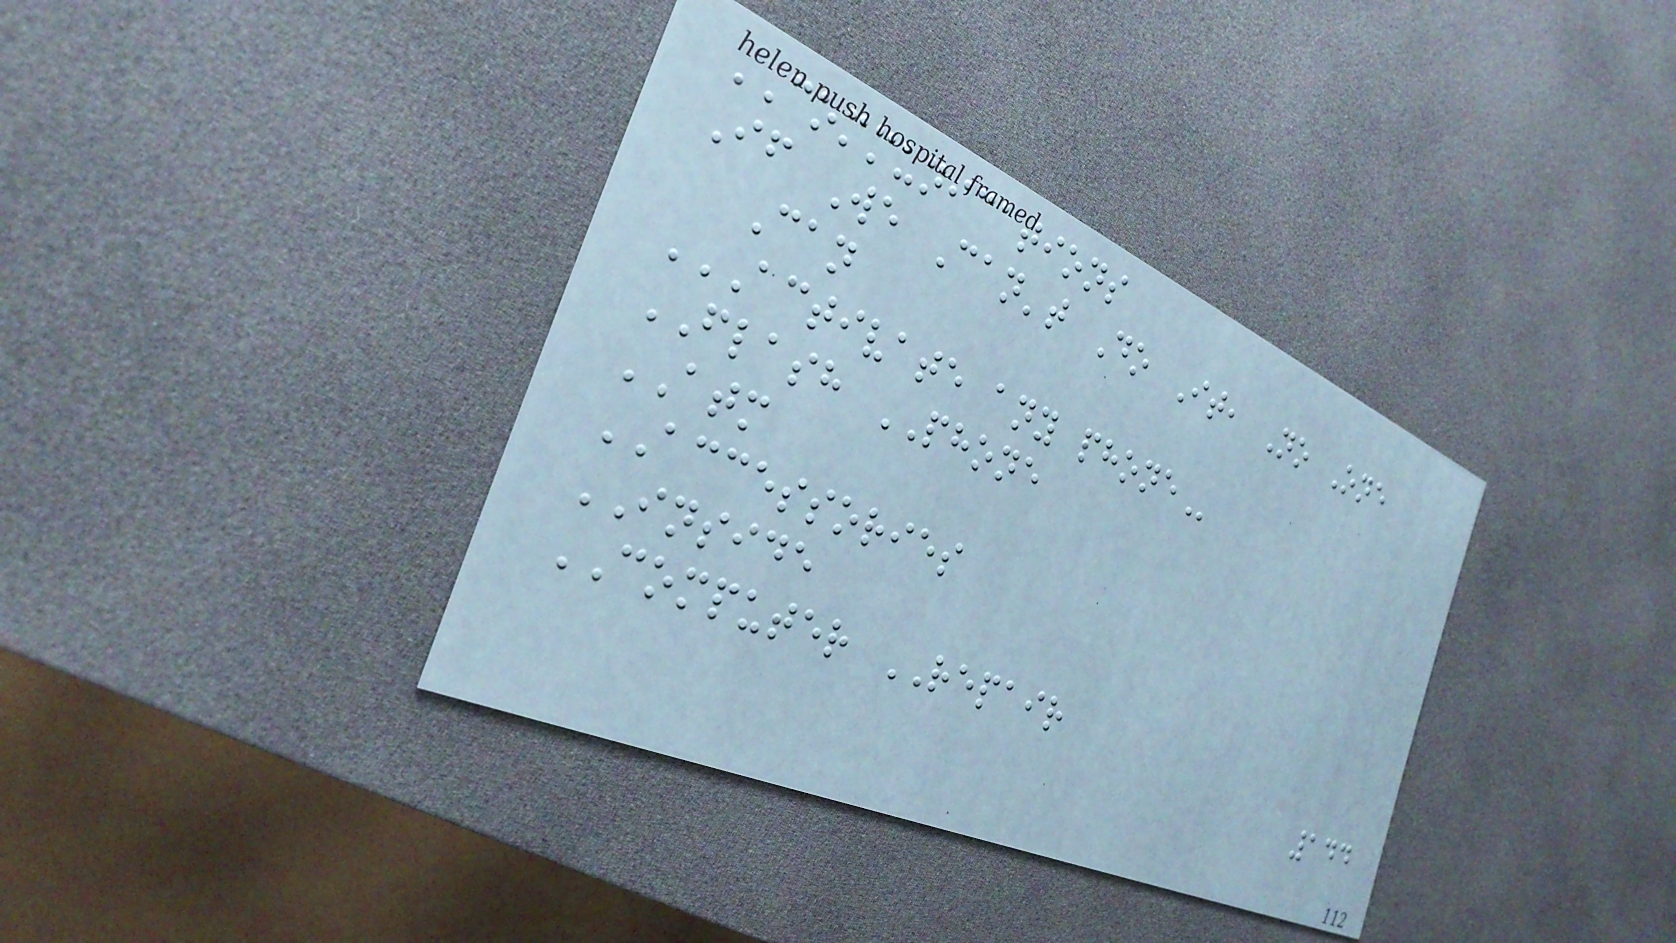COMMUNICATIONS
If We Can't Do It, No One
Can
ACTIVATE ANY PHONE
FLASH PHONE
ATM
ACCESSORIES
INSIDE
COMPUTER REPAIR
144
